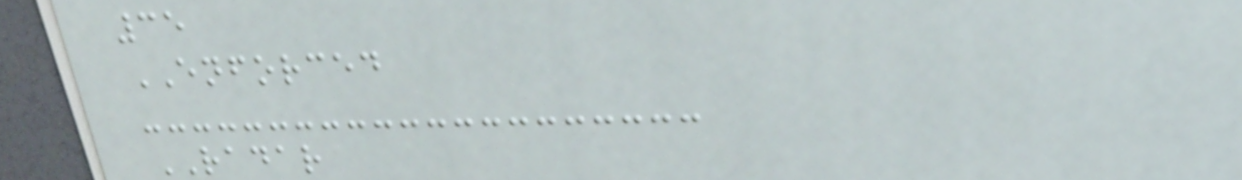35
ENFORCED
RADAR
